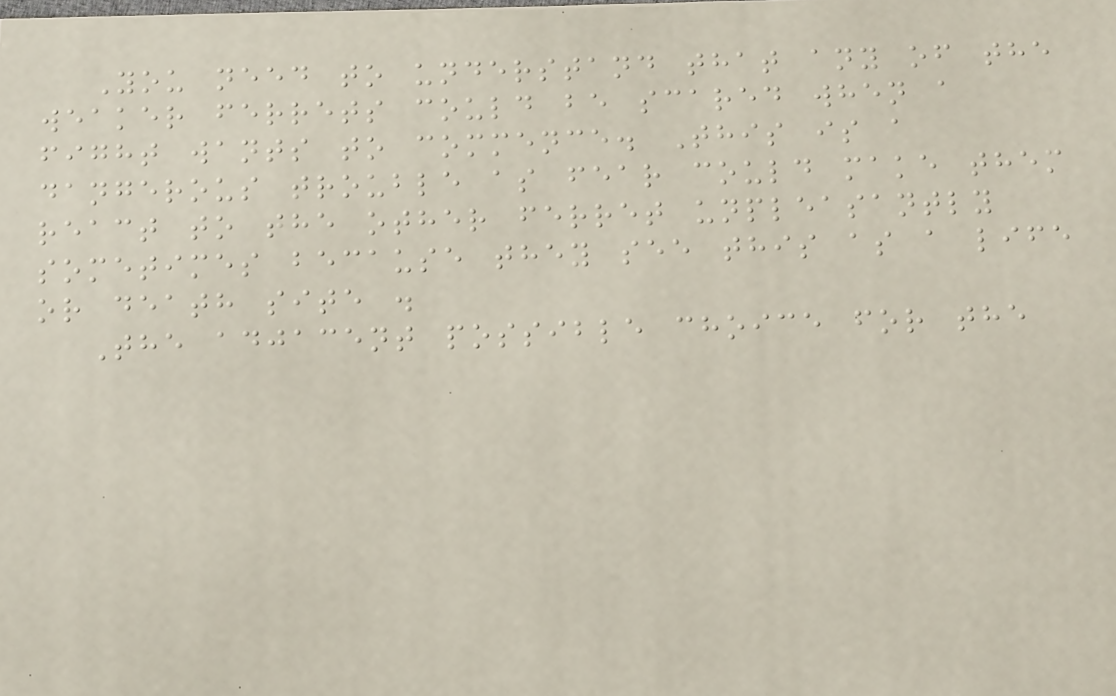You need to understand that any of the
weaker ferrets could be scared when a
fight wants to commence. This is a
dangerous trouble as fear could make them
react to the other ferret unpleasantly
sometimes because they see this as a life
or death site .
The adjacent possible choice for the
